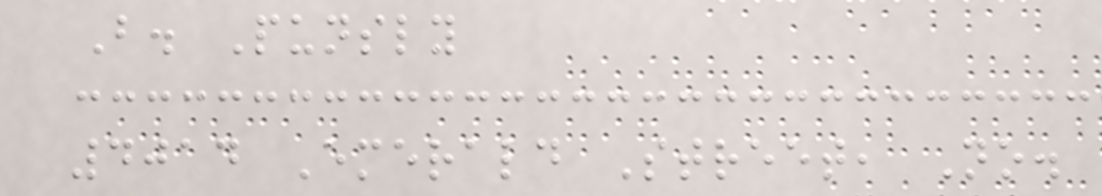B. Punsly
4014 Emerald Street, No.
